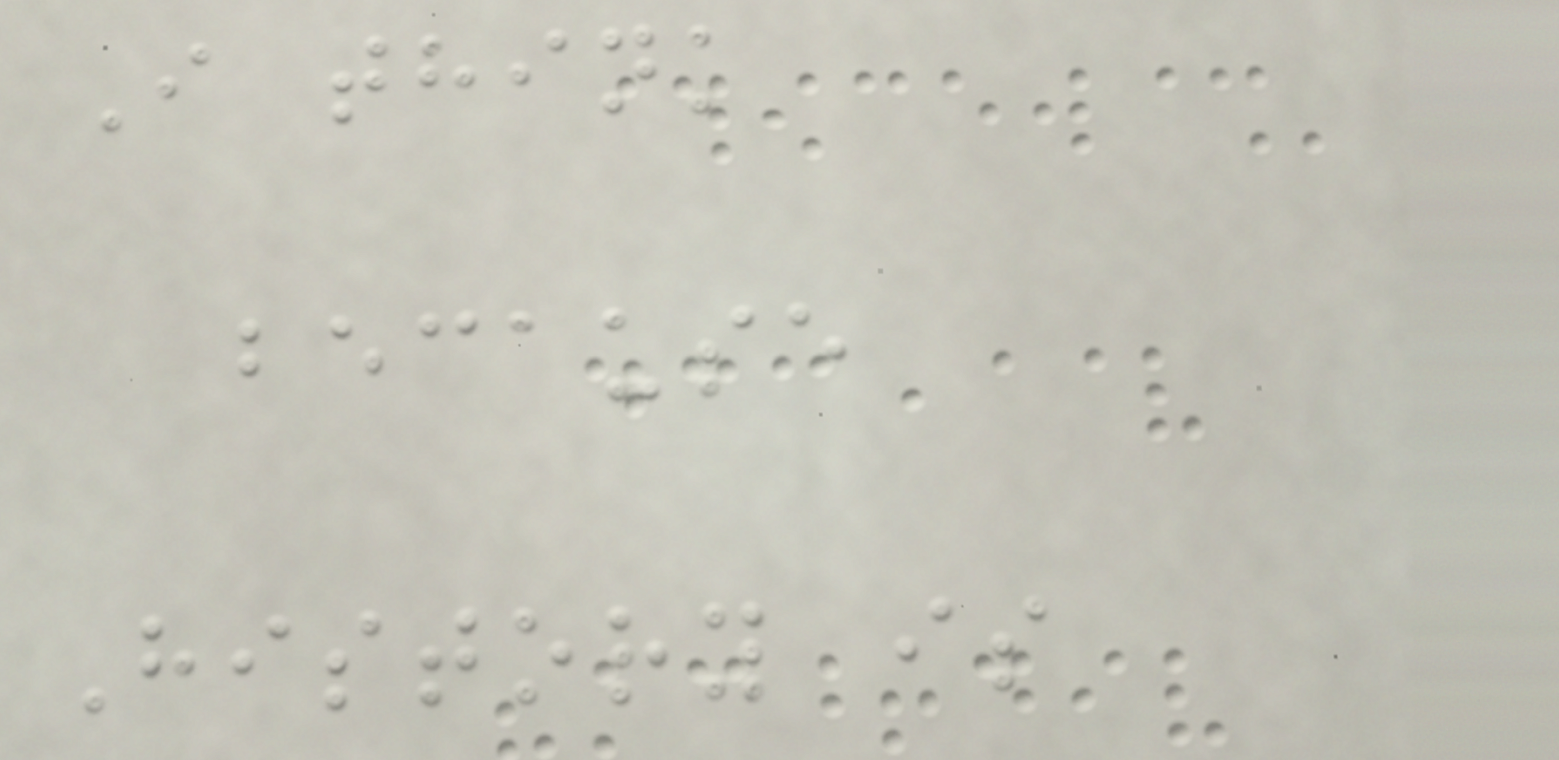I think
because
History is
